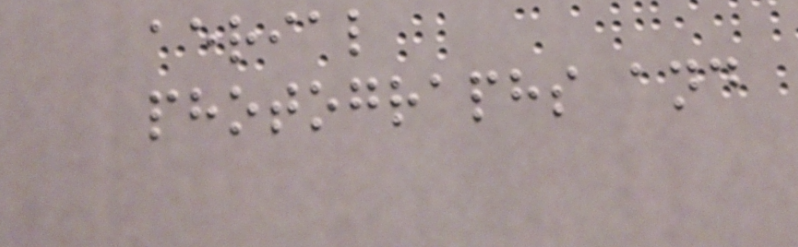aerial
photographs and
